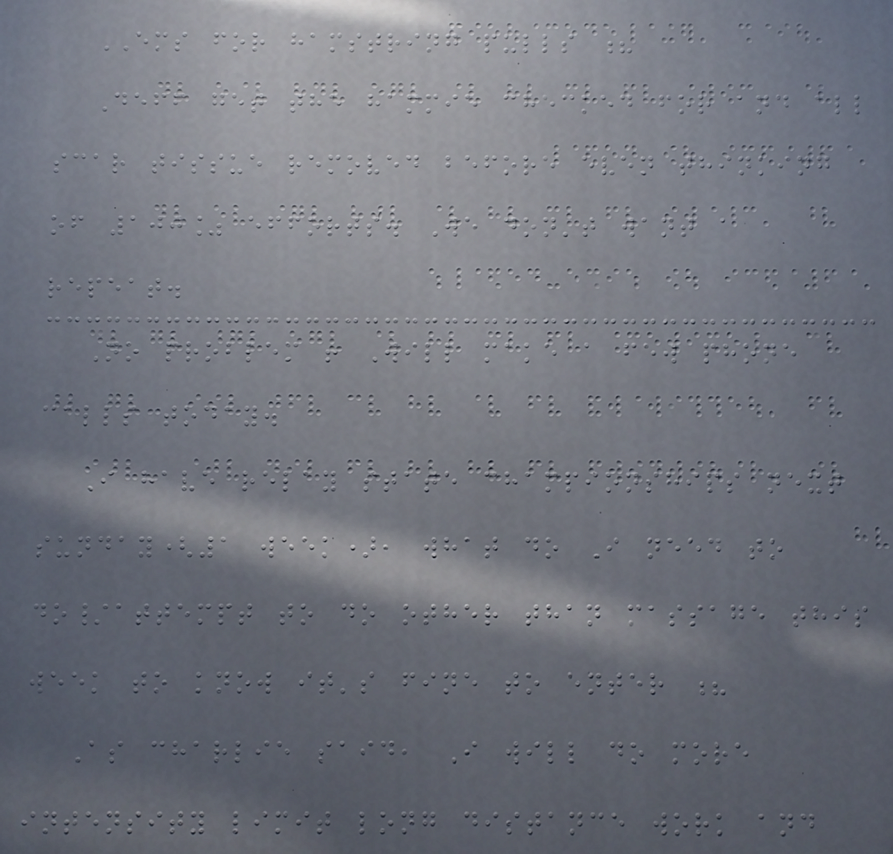EMS for hamstring pulls ?
Deff get the hammie checked for and all
scar tissue removed before even thinking
of 100% efforts. We don't want a
repeat.
No problem ! Will make a few phone
calls today.
I have relay state championships next
sunday(1 week), what do I need to
do/attempt to do other than massage this
week to know it's fine to enter ?
As charlie said, I will do more
intensity limit long distance work and
